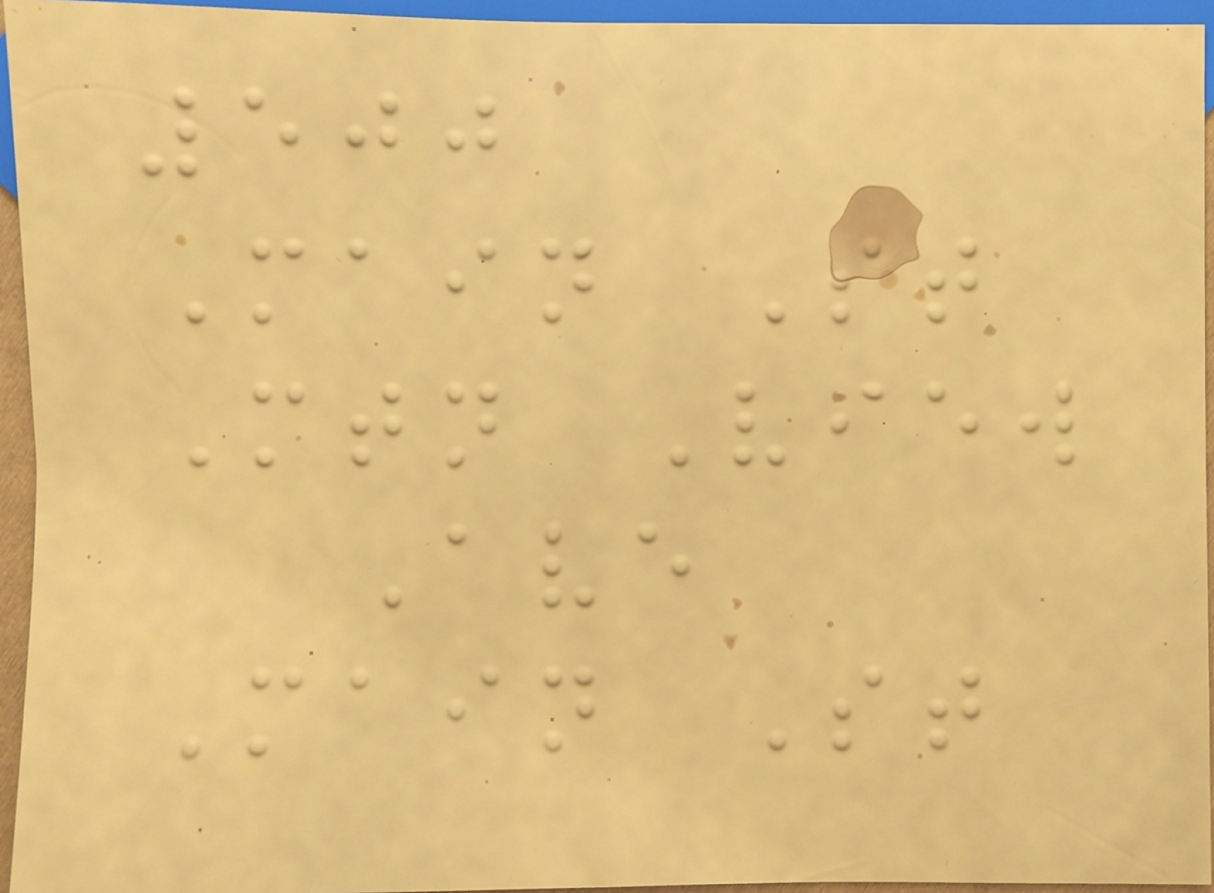500
Main St
Mtn View
Ave
Main St
